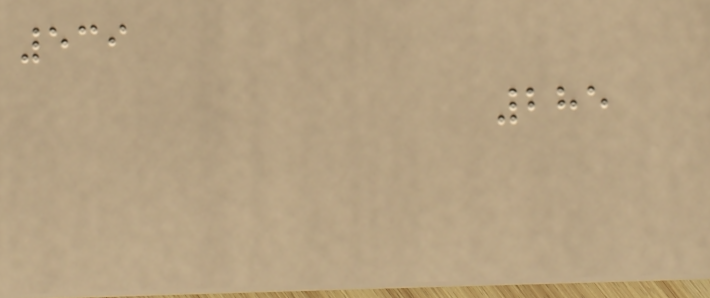539
285
